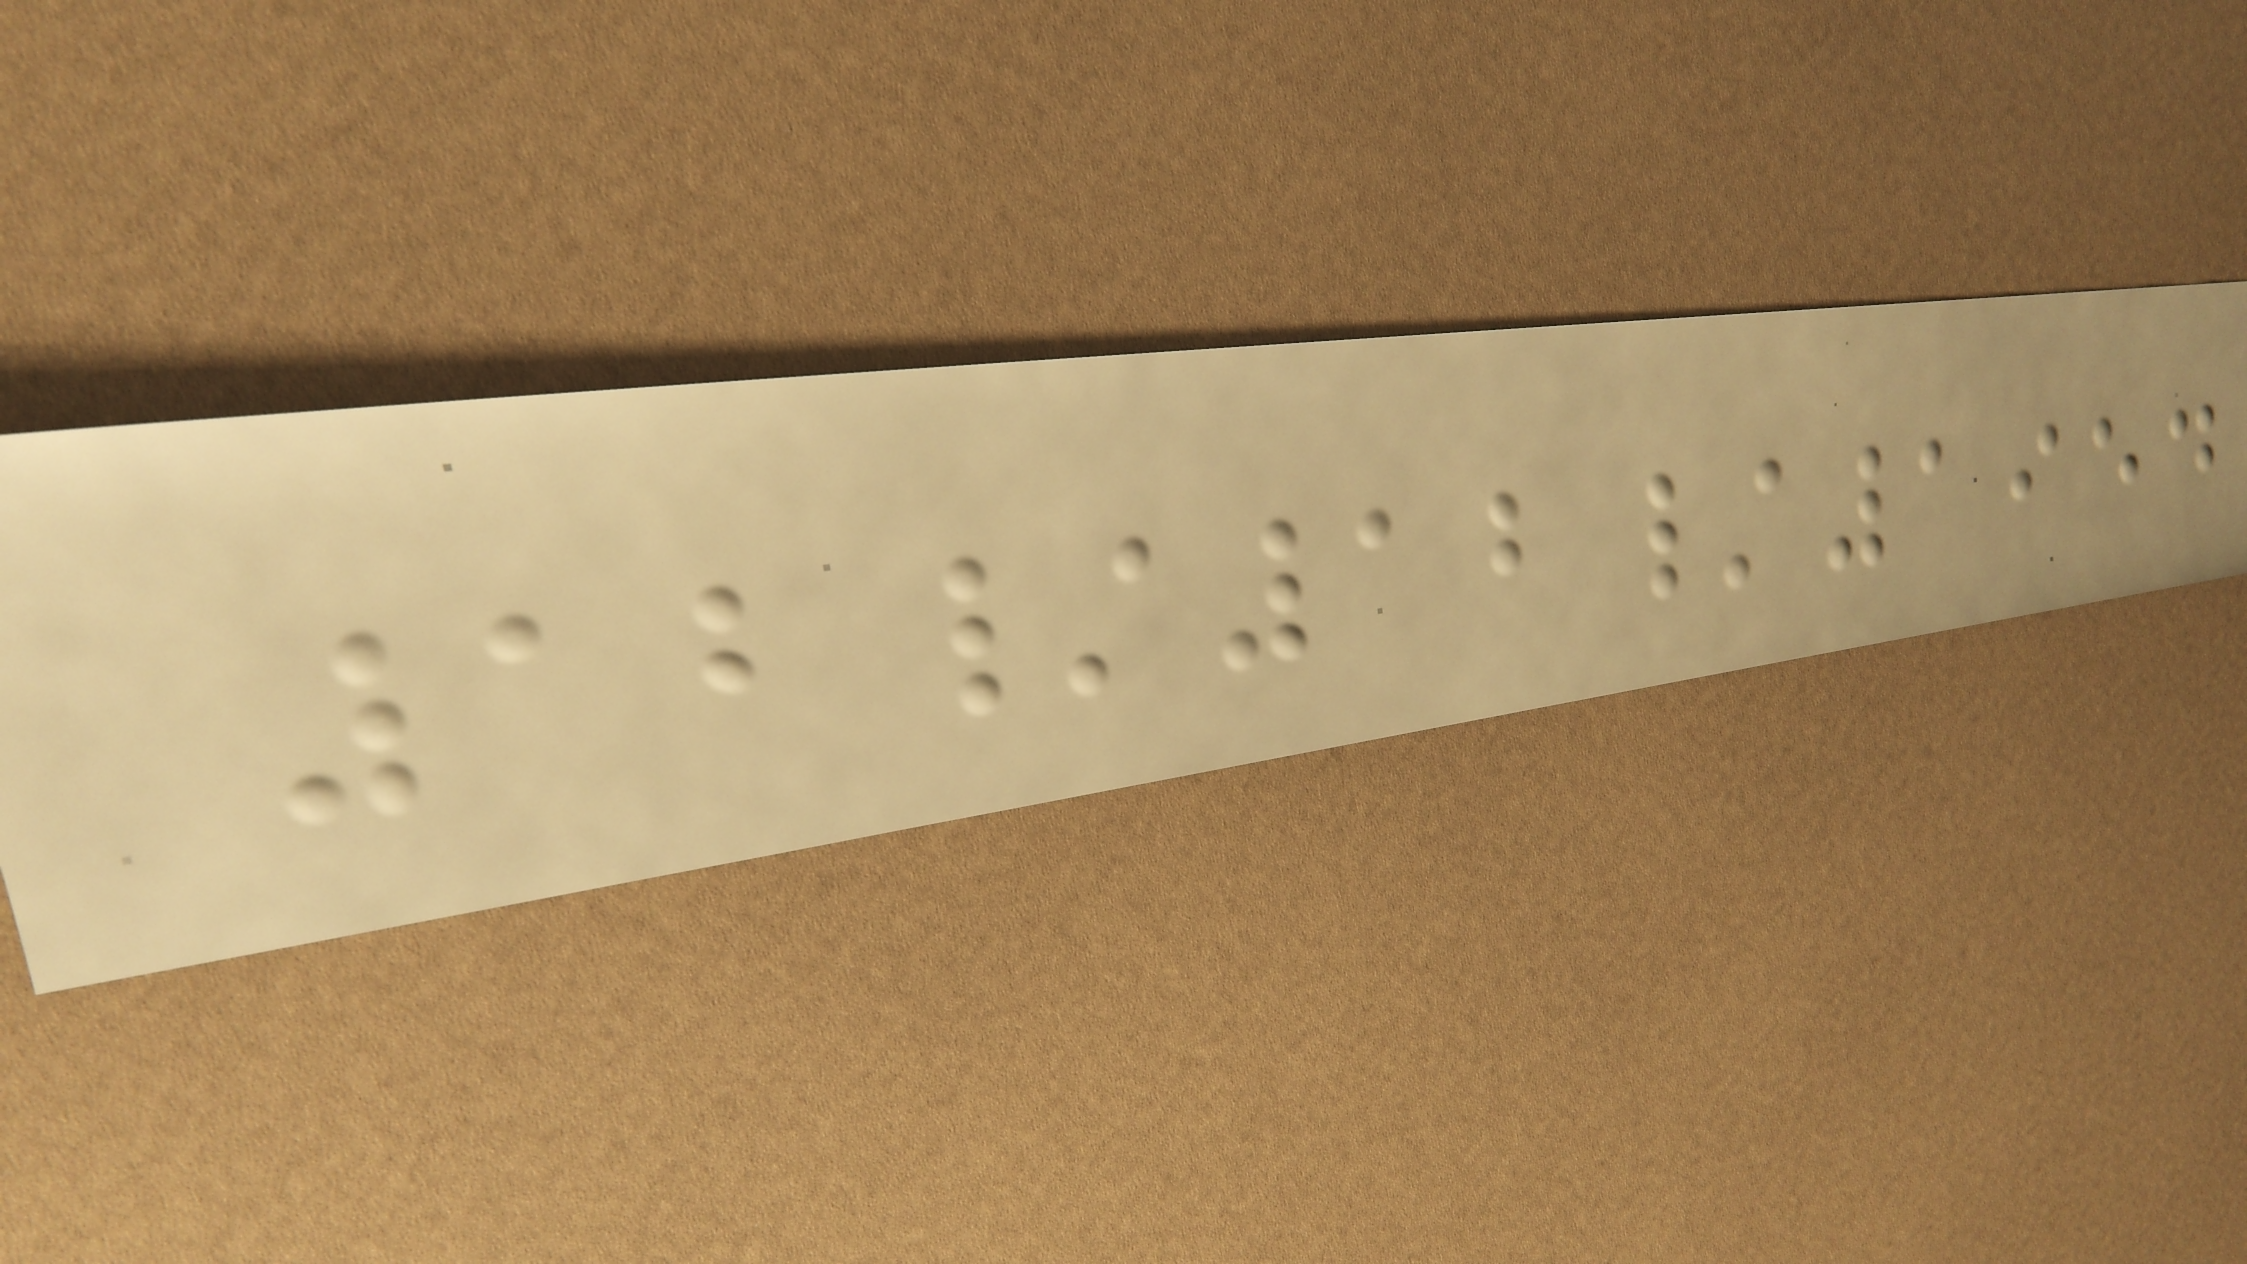12/12/1954
